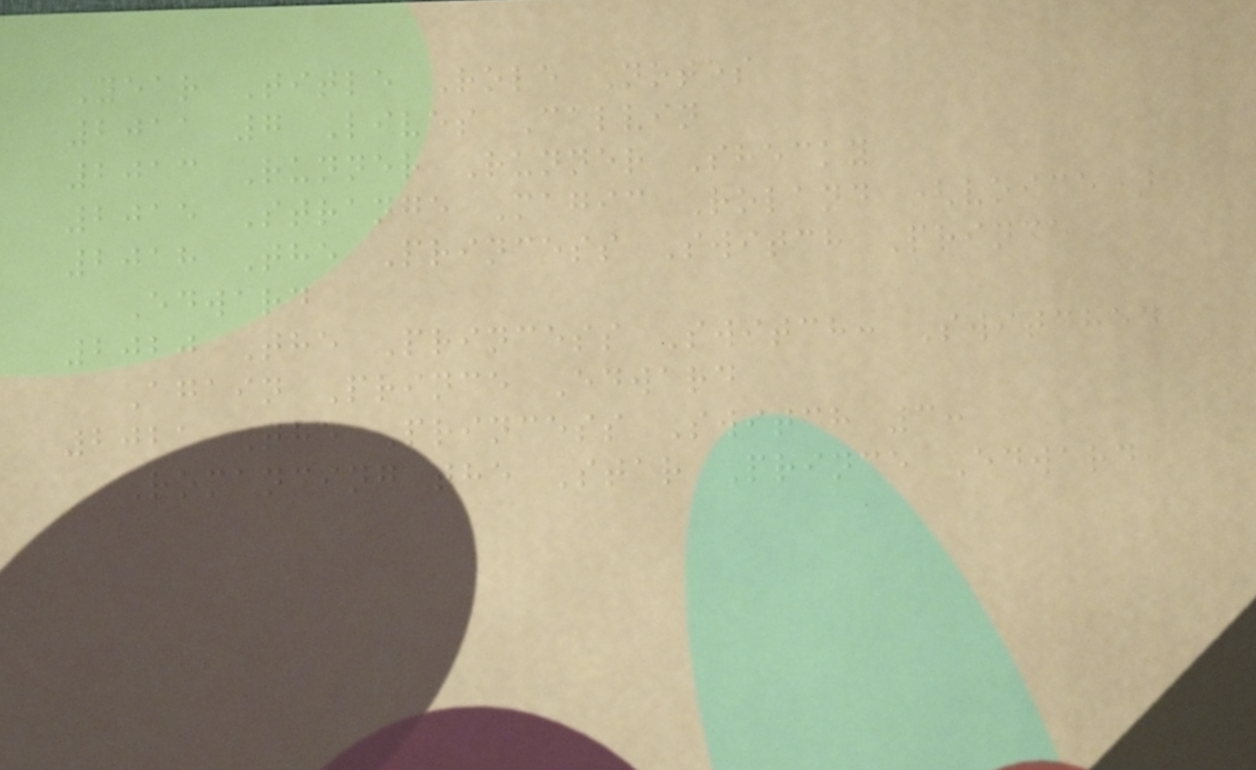Year Title Role Notes
2011 7 Lives Calvin
2013 Runner Runner Shecky
2015 Strange Magic Roland (voice)
2018 The Princess Switch Prince
Edward
2020 The Princess Switch: Switched
Again Prince Edward
2021 The Princess Switch 3:
Romancing the Star Prince Edward
